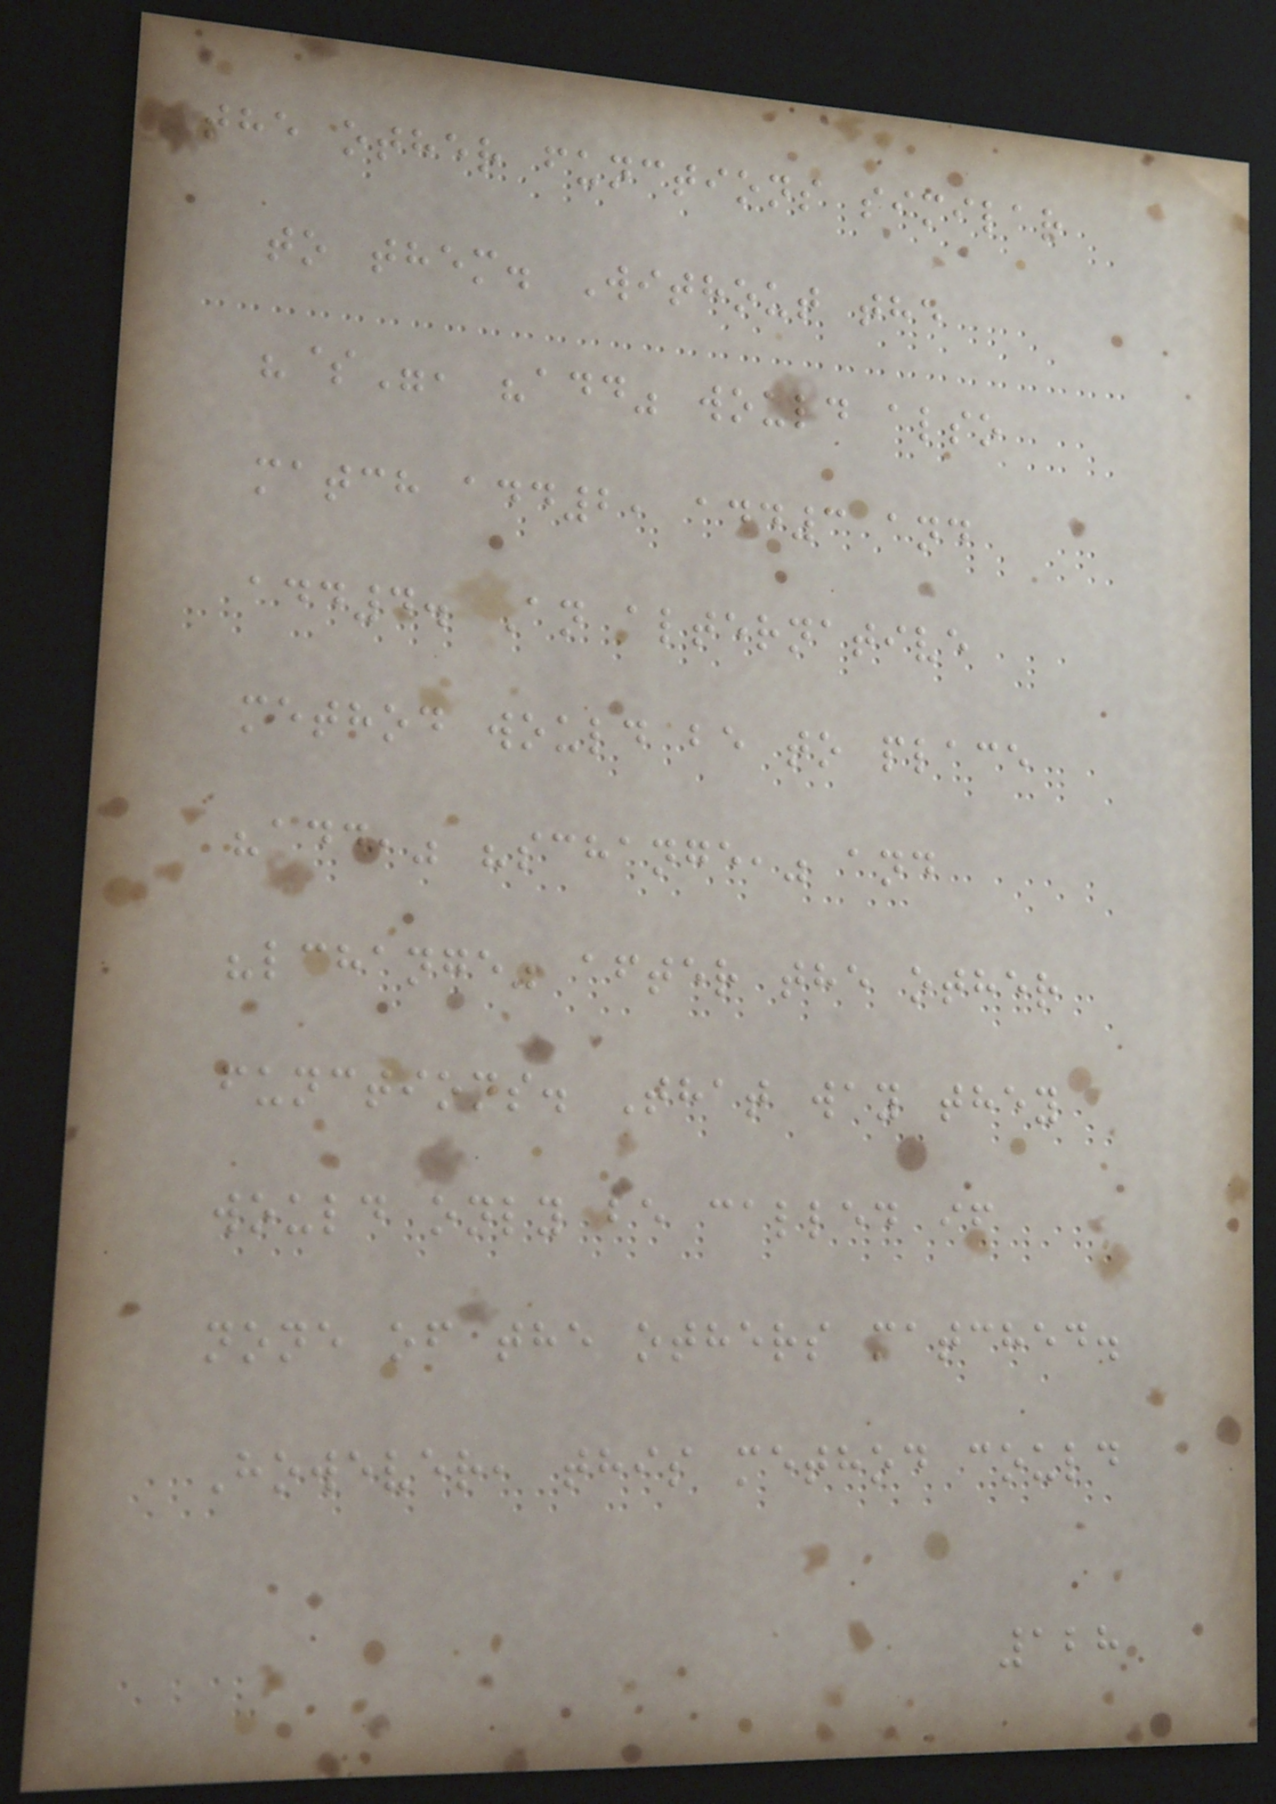the other functions similar
to them. Without the
"$", "add" would also
match add2, add3 and
add4. An alternative
method would be to place
"add," "schange," and
"lchange" after the other
functions. That way they
would only be called if
none of the others matched.
However, this method could
128
